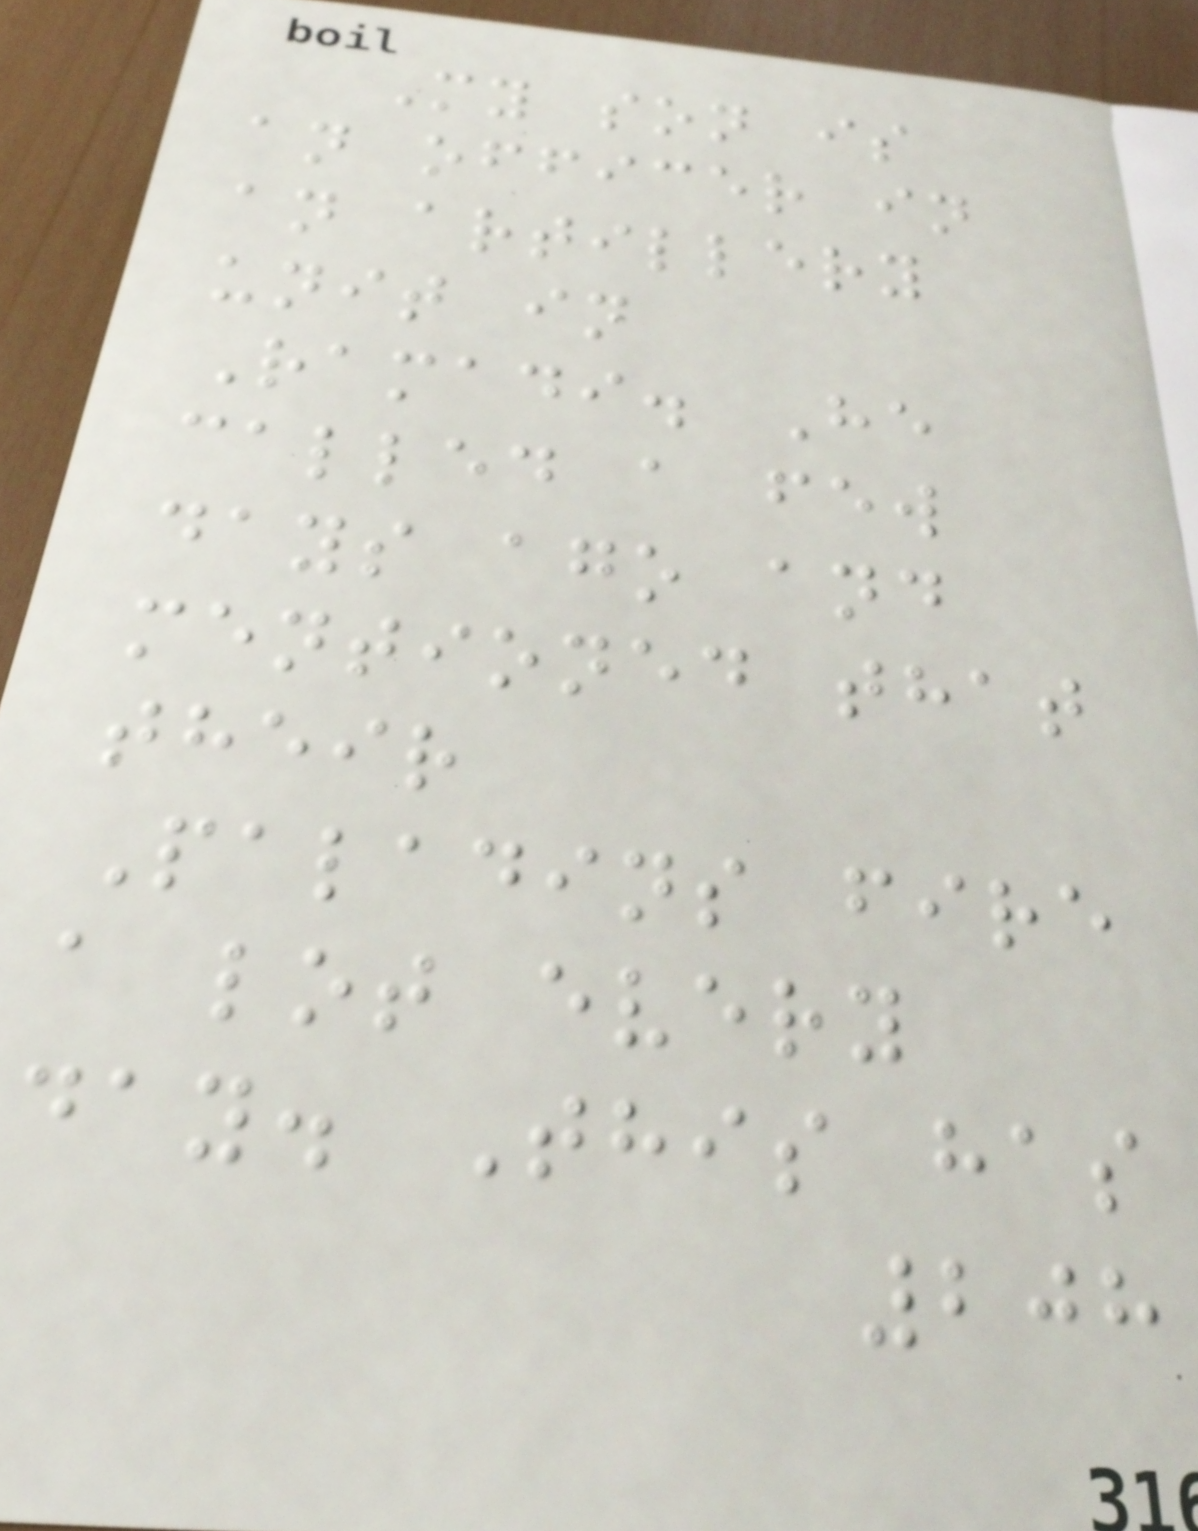My son is
an officer in
an artillery
unit in
Ramadi. He
called a few
days ago and
mentioned that
their
Paladins fire
a lot every
day. This has
208
